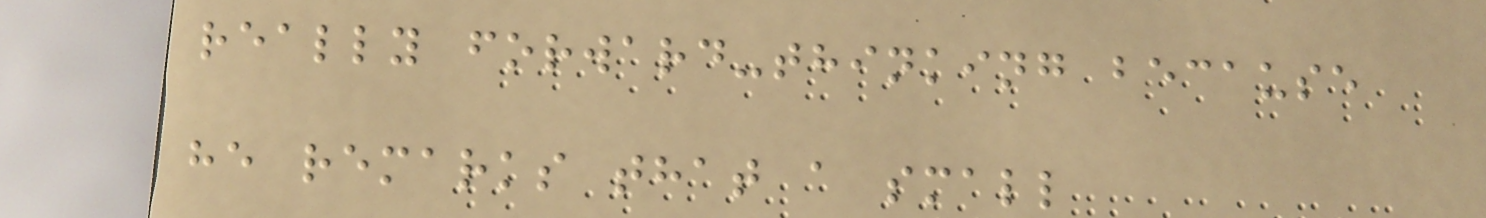really forward-thinking because
he remarks that a small
